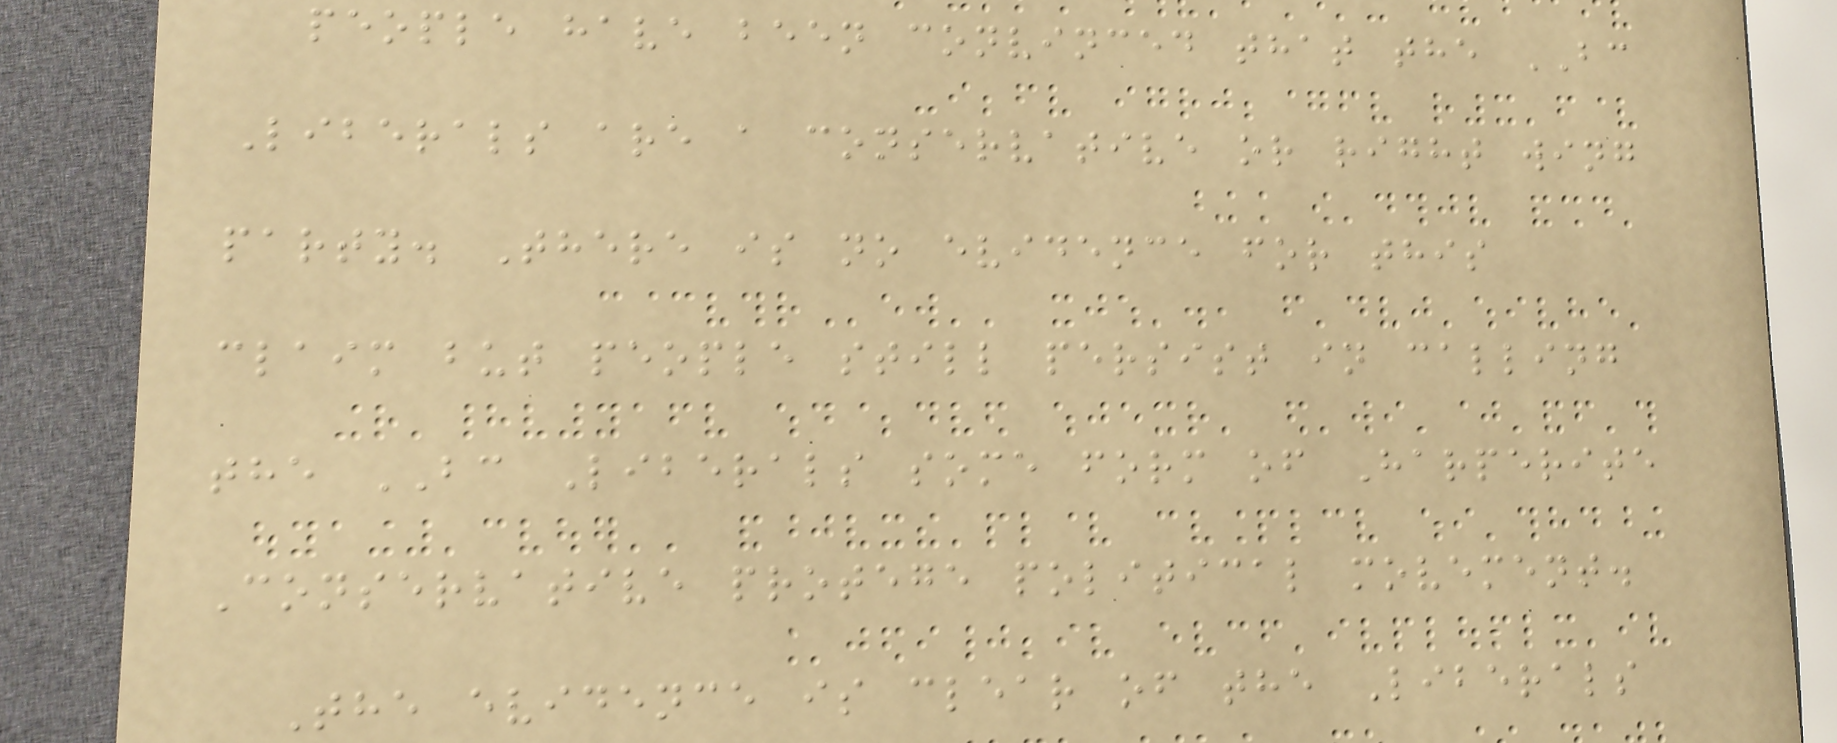people have been convinced that the BC
Liberals are a conservative or right wing
party. There is no evidence for this
claim but people still persist in calling
the BC Liberals some form of Harperite
Conservative protege political movement.
The evidence is clear of the Liberals
